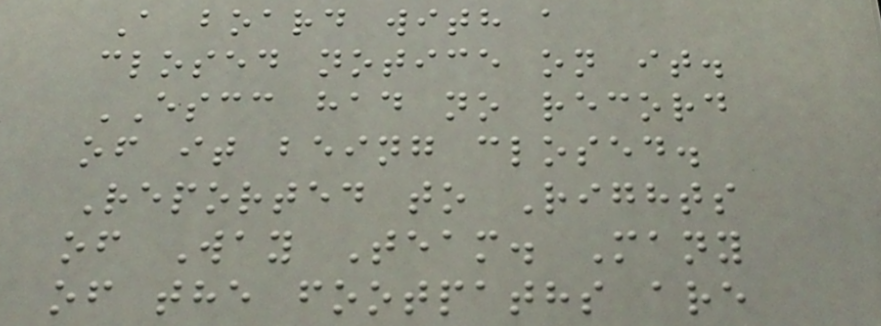A board with a
closed notice on it.
ESCC had no record
of it being closed.
Reported to Rights
of Way Team. Many
of the footpaths are
